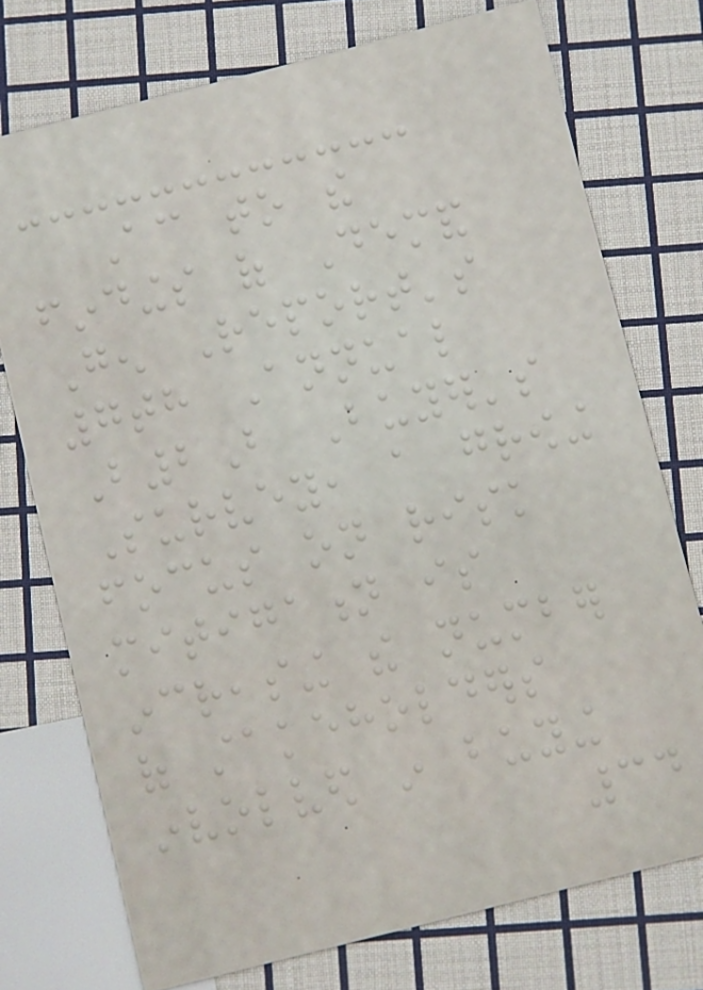According to the
findings of Demand
Gen Report's
7th Annual
B2B Buyer's
Survey, a growing
focus on risk
mitigation is
increasing the number
of stakeholders
involved in buying
34
